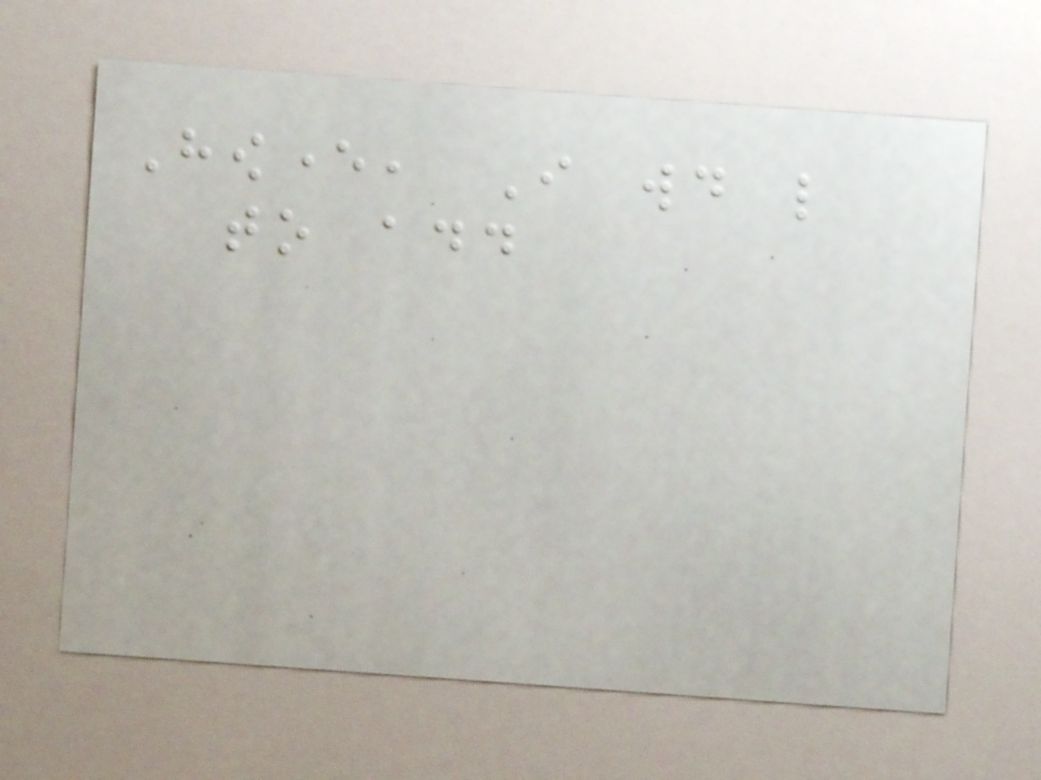However, I would like
to add
